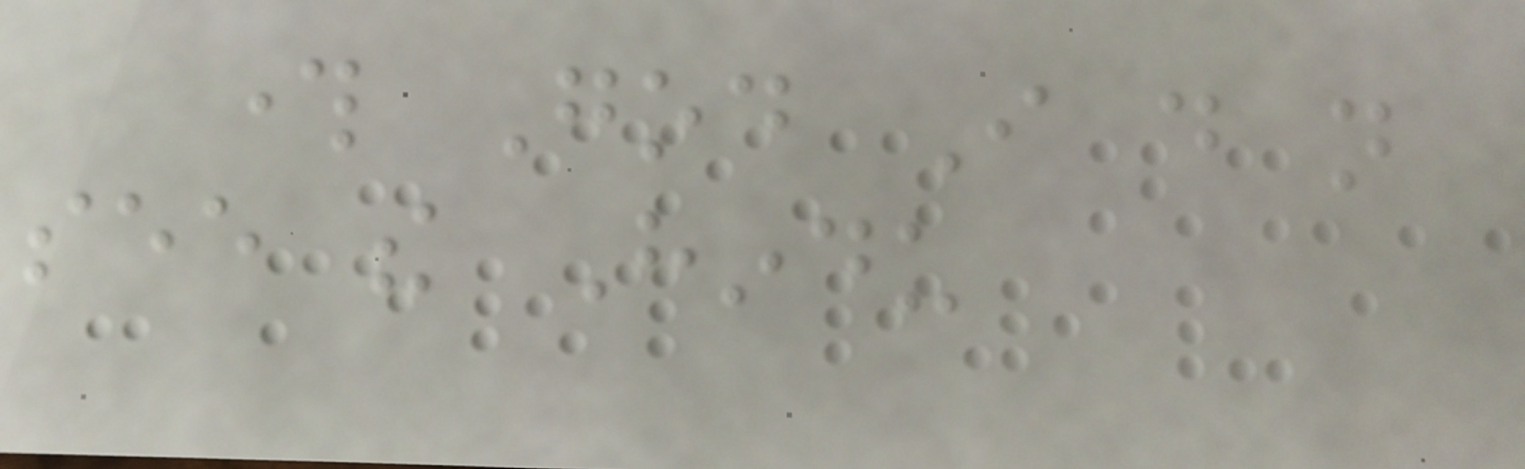through God I do not
see the Hindu
